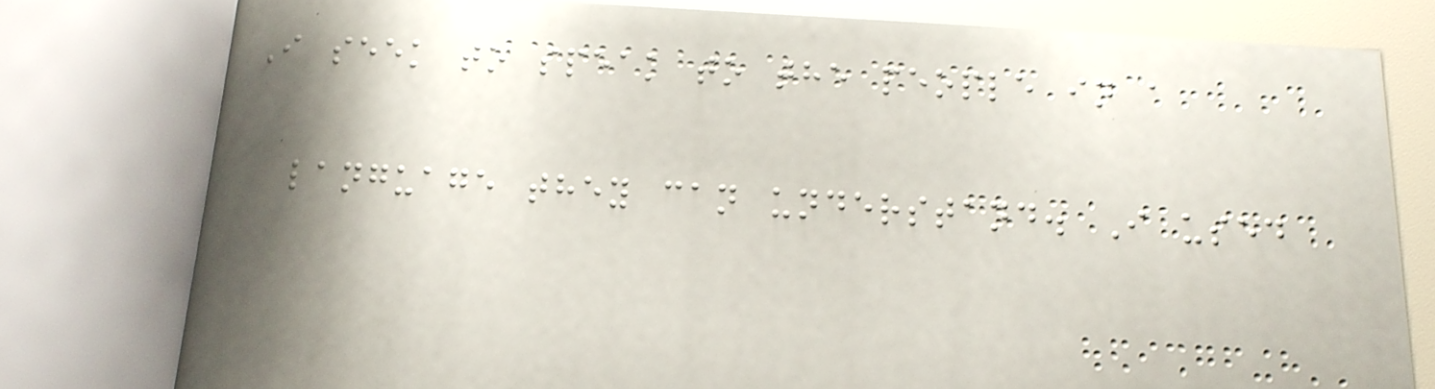I seek to speak to the people in a
language they can understand. I used
